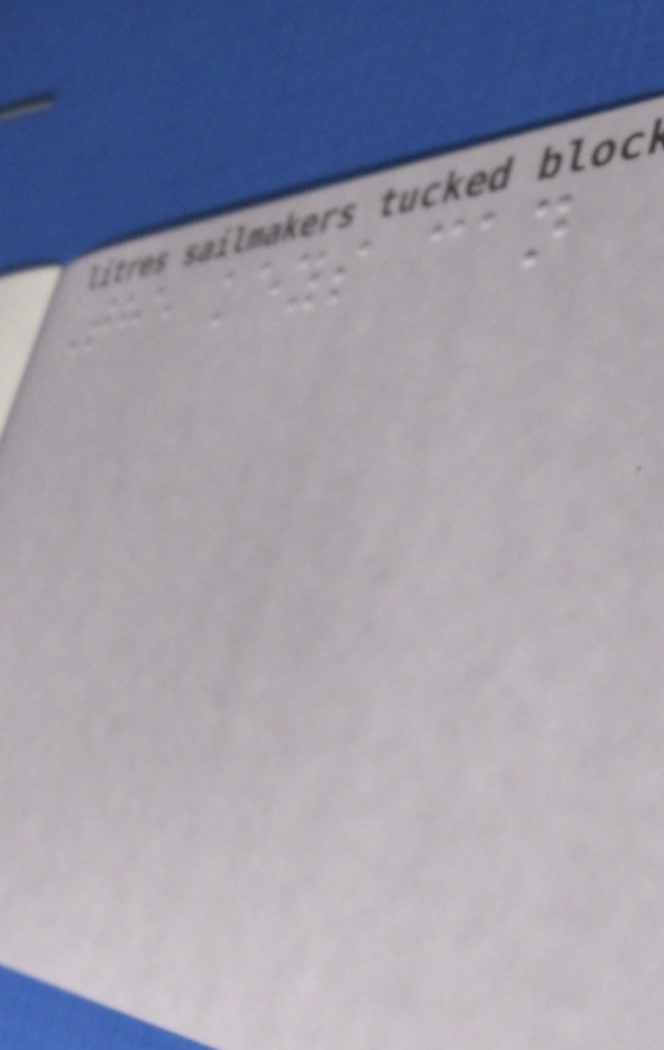The keys can
